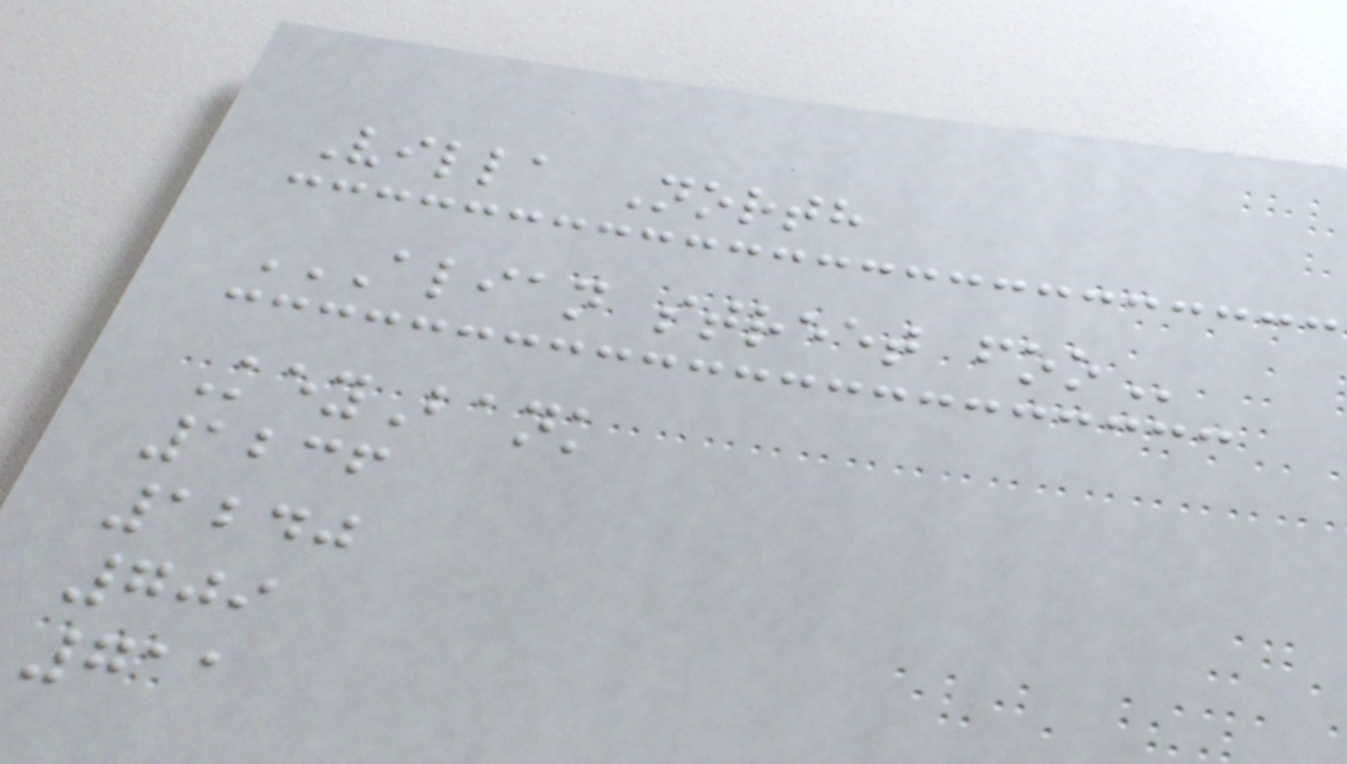Villa North
ALIAN STREET FOO
KeyBank
1236
1240
709
711
